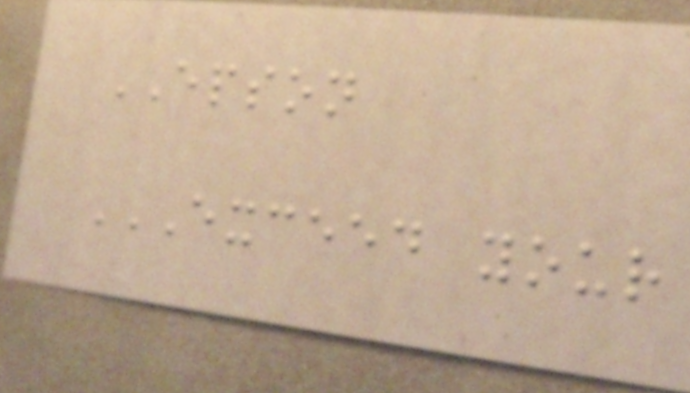EPSON
EXCEED YOUR
